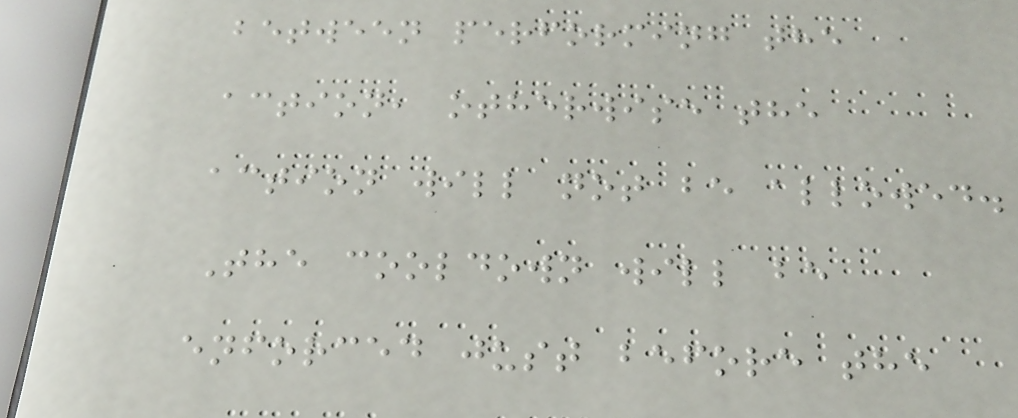between performing the
action, otherwise the
action will not be allowed.
The cooldown will be
enforced just before the
